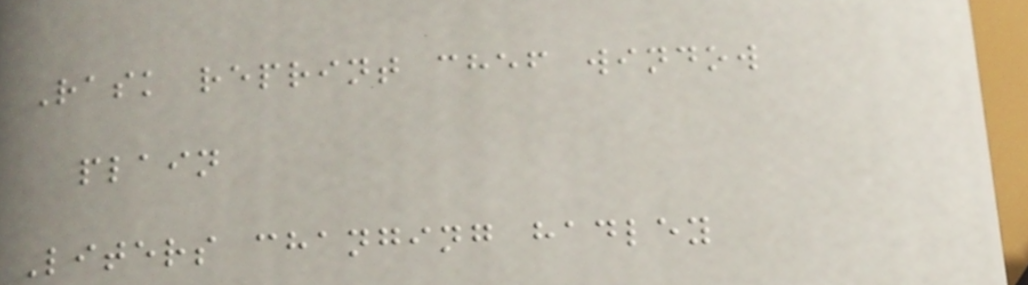Rask reprint chef window
plain
Liters changing hadley
